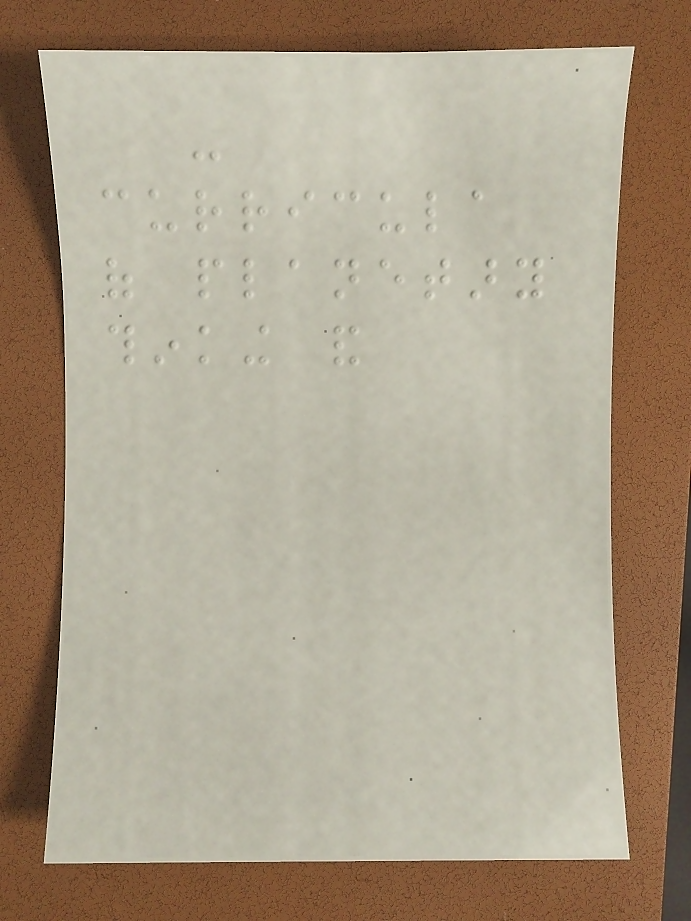-
curricula
of planetary
thinking and
